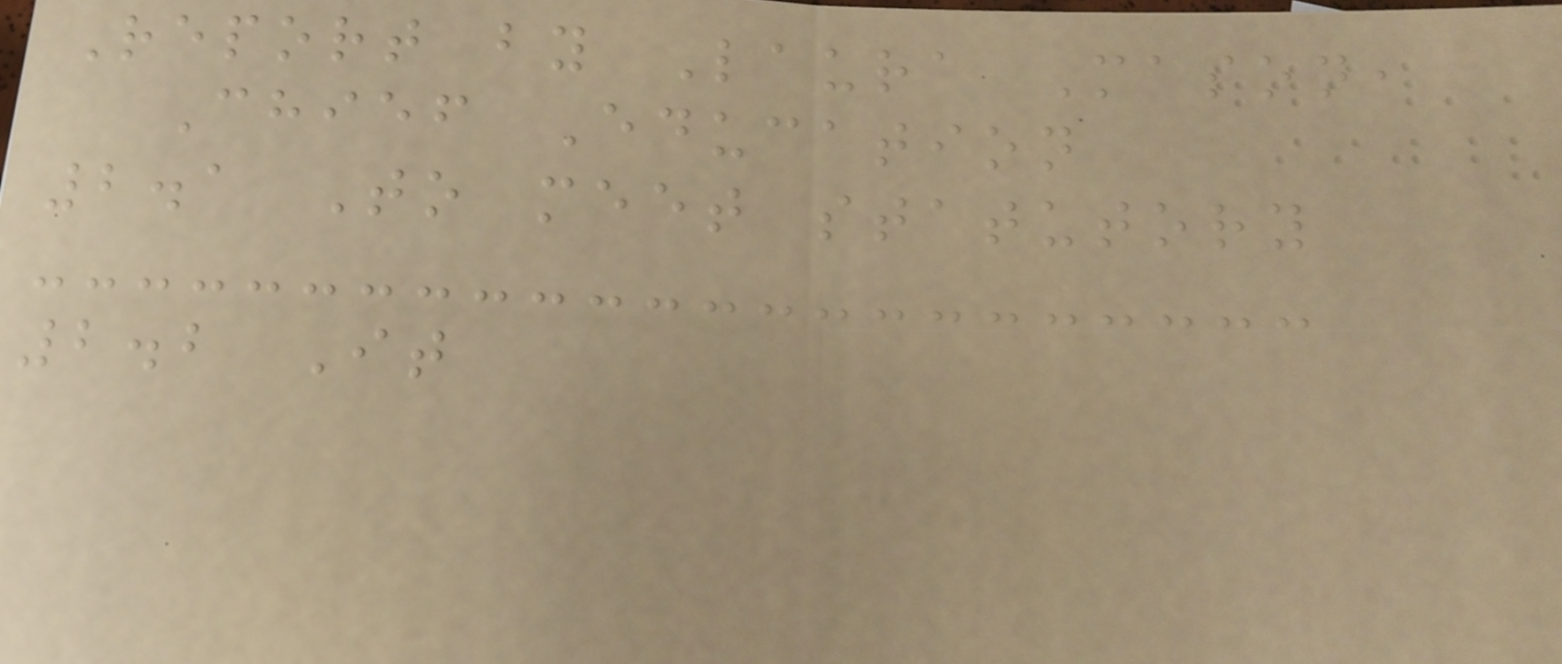Report by Laura Mason,
Chief Education
2.1 To meet statutory
2.2 It
